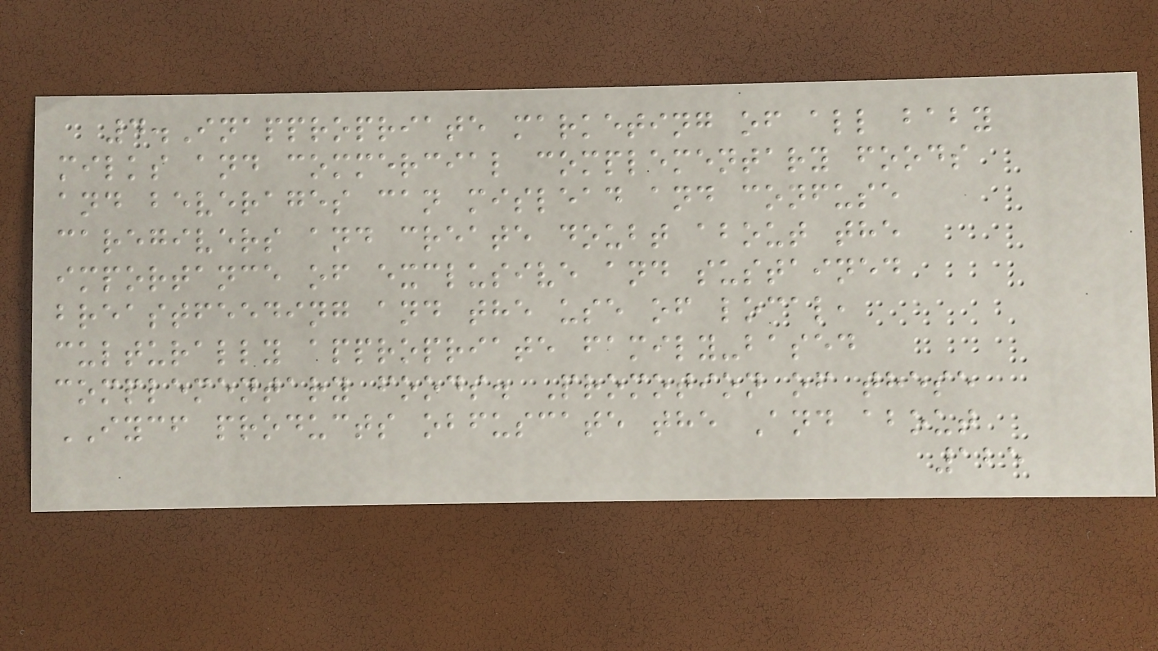4.Inappropriate marketing of all baby
milks and commercial complementary foods
and beverages can mislead and confuse
caregivers and create doubt about the
importance of exclusive and sustained
breastfeeding and the use of local,
culturally appropriate family-based
complementary foods. Promotion of these
IYCF products obfuscate the And about
125
